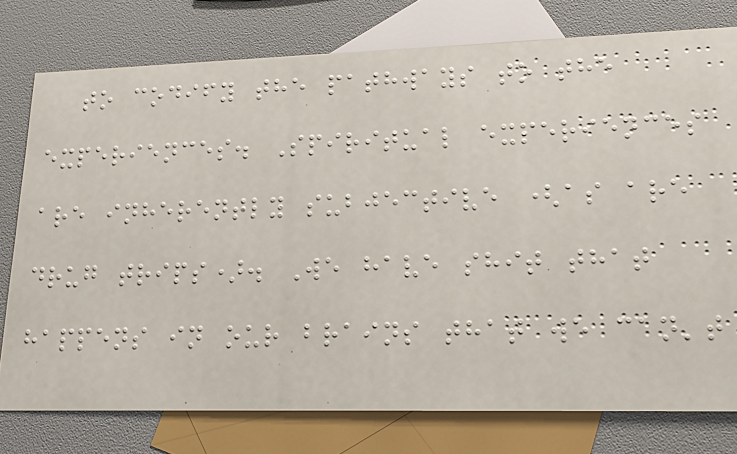to codify the pathways to the
experiences. Spiritual experiences
are inherently subjective (as are
drug trips). We have shit that
happens in our brains that we can't
